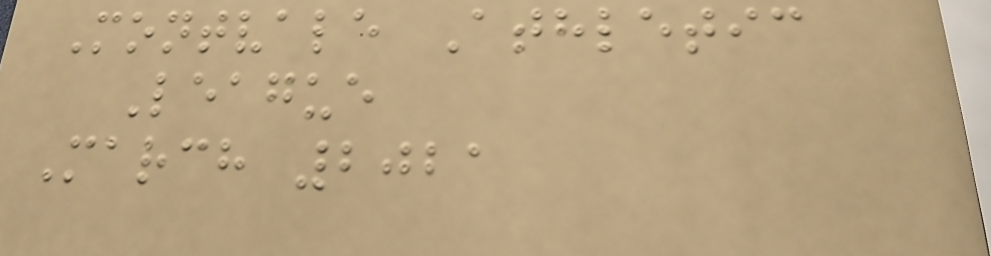Montvale Athletic
League
March 2021
